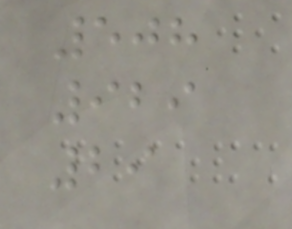508
929
29
